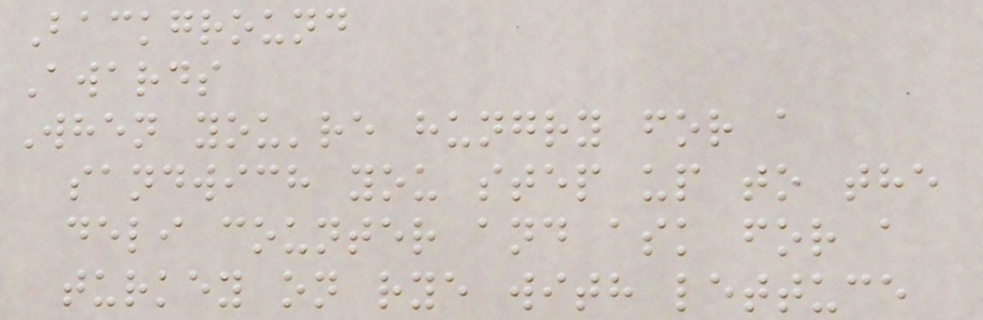Background
Awards
When you're hungry for a
sandwich you step up to the
deli counter and ask for a
turkey on rye with lettuce
